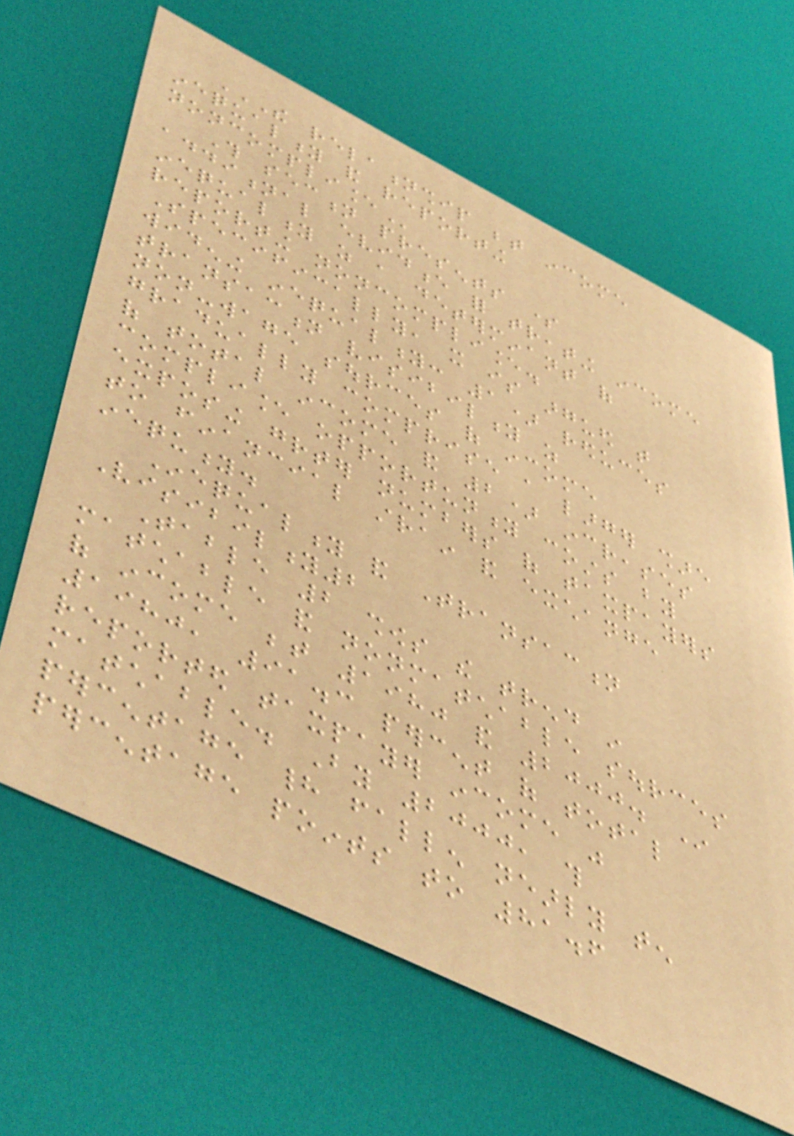THE RELATIONSHIP BETWEEN INCOME
INEQUALITY AND REPORTING
NONCOMPLIANCE
This section presents some
additional evidence for treating income
inequality as a determinant of
reporting noncompliance.
Specifically, it is argued that
widening inequality: 1) reduces
transaction visibility as
non-wage sources of income
gradually comprise a larger share
of total income and 2) increases
compliance opportunity costs by
exposing greater numbers of taxpayers
to financial strain and exchange
inequity.
Inequality and Transaction
Visibility2
Table 2 shows the trend in
matchable and nonmatchable sources
of income between 1980 and 2000. In
1980, 91.3 percent of total
reported taxpayer income was
matchable. By 2000, this
percentage had fallen nearly ten
percentage points to 81.6
